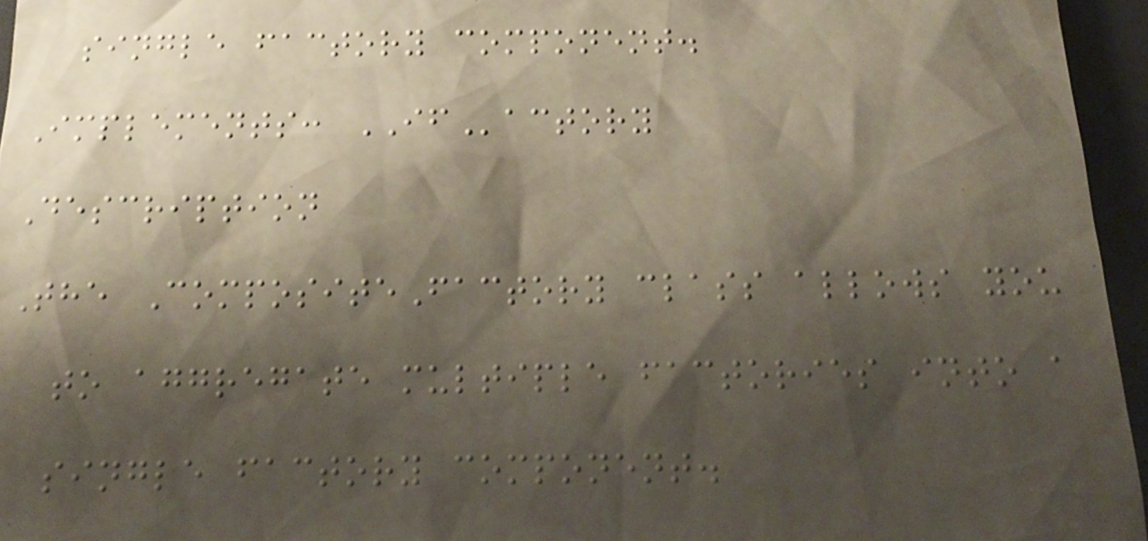single factory component.
Implements: IFactory
Description
The CompositeFactory class allows you
to aggregate multiple factories into a
single factory component.
